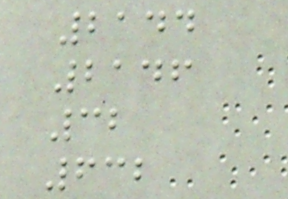2144
2146
32
632
